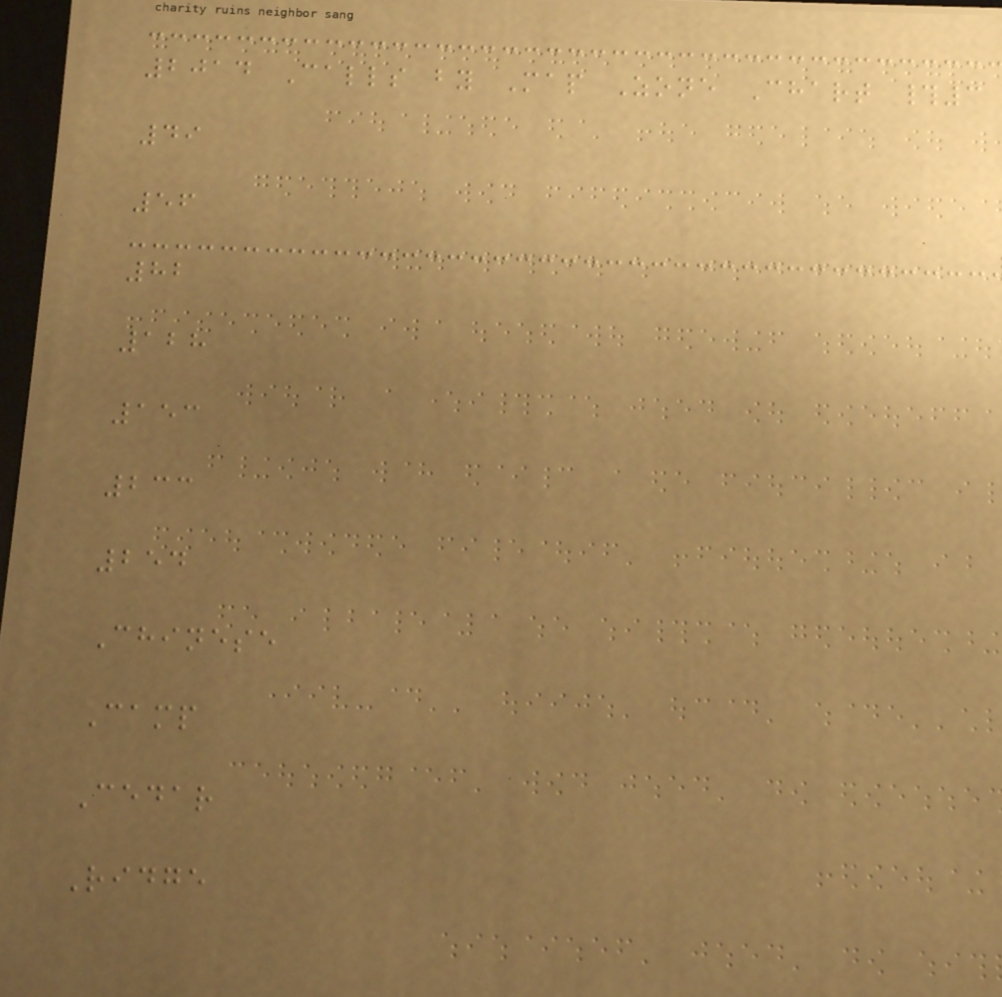2014 Calls by Map Zone Chart #3
49
56
82
128
153
233
254
Chinese
Camp
Cedar
Ridge
